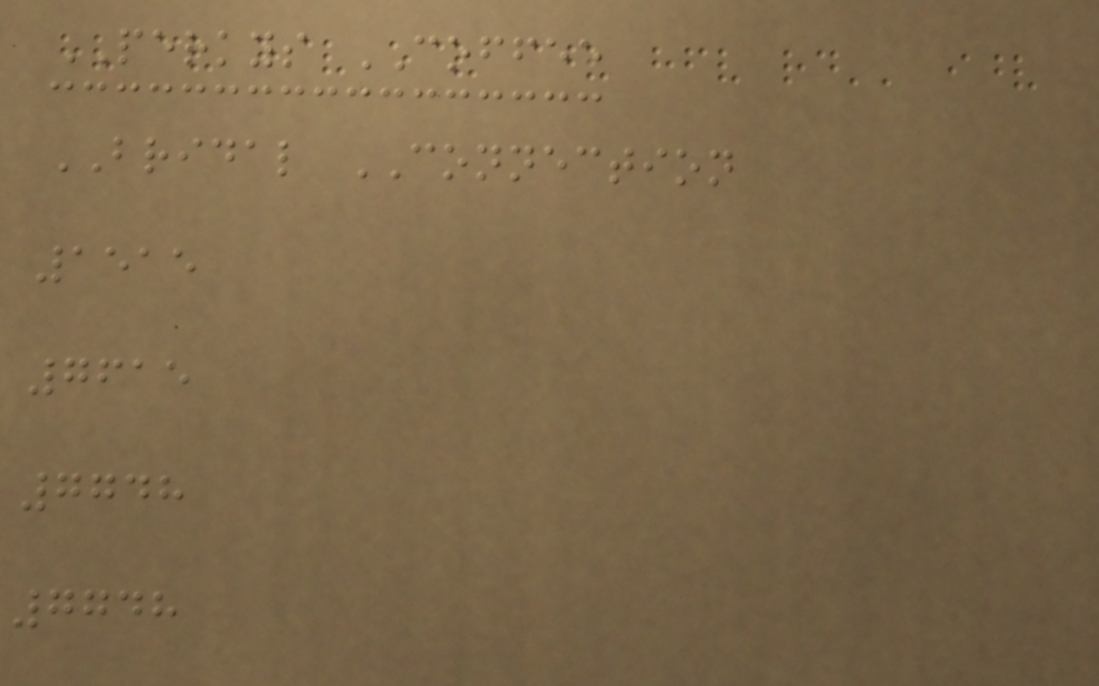PERKYS COFFEE
BRIDAL CONNECTION
1515
7615
7748
7748
